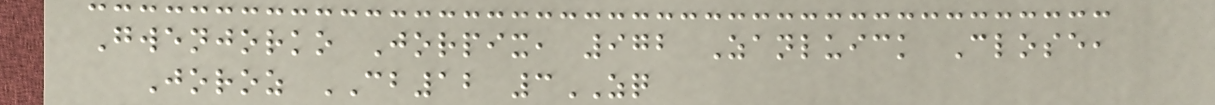Gwenjorko Jorpix, 972 Zanluick Close,
Joroz CB12 3ZQ
